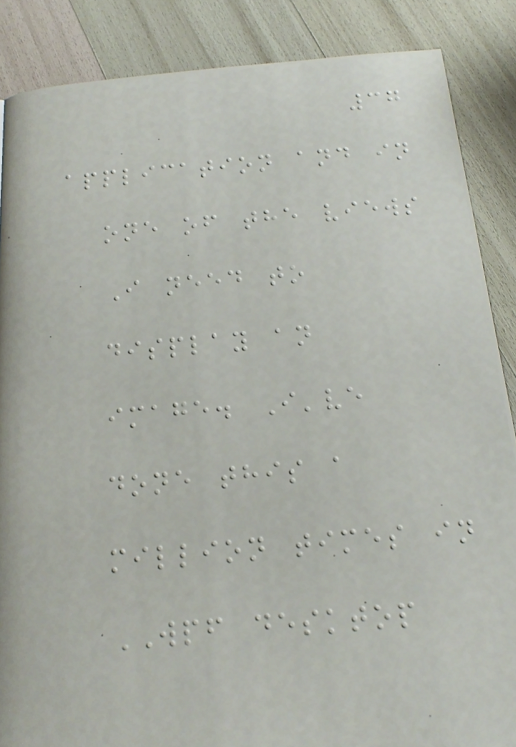37
application and in
one of the views
I need to
display an
image. I've
done this a
million times in
WPF desktop
